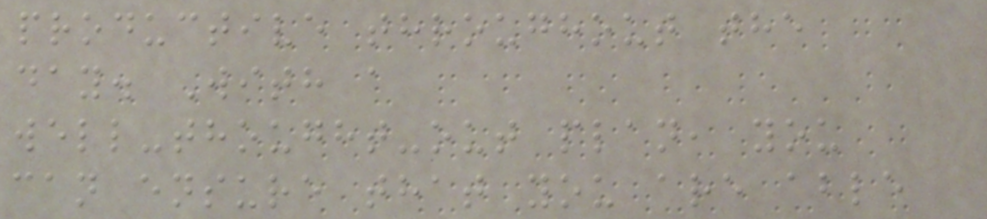productive throughout the
day. With a
well-thought-out plan, you
can ensure that you are able
